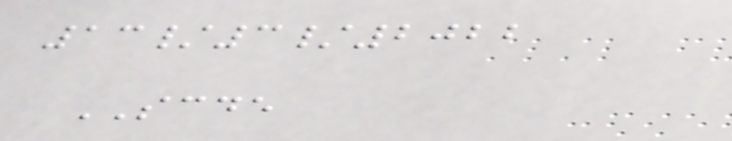13/3/2022
SCDE
